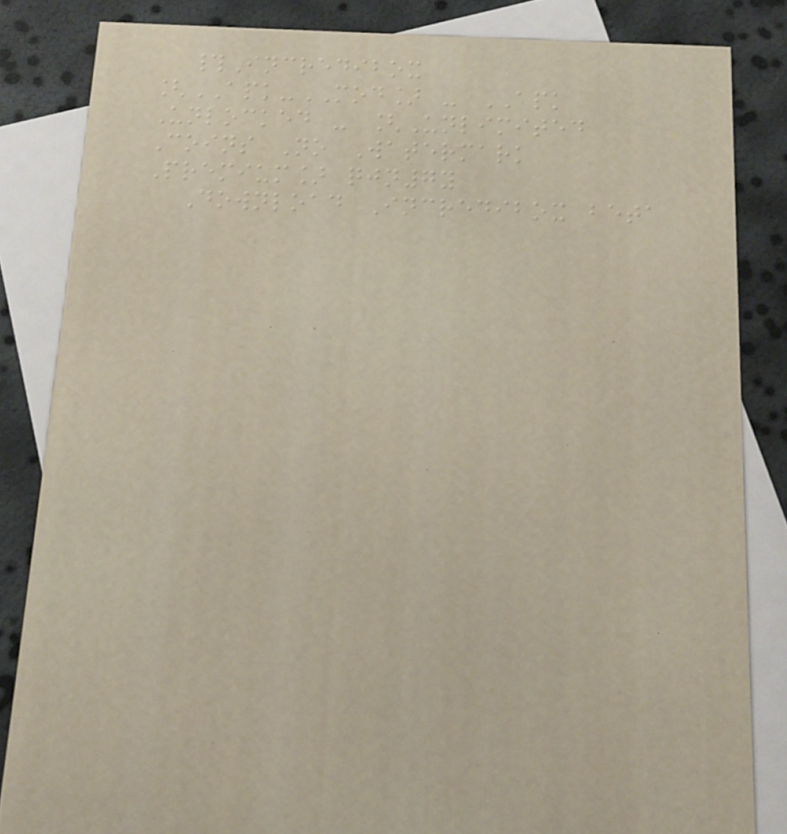#Incredibox
[APK-MOD] - APK
Unlocked - [Unlimited
Coins No Watermark
Premium] qjn7y
Download Incredibox beta
